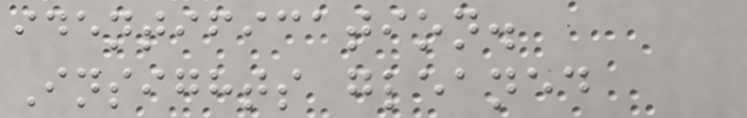identification.
Insights gleaned
